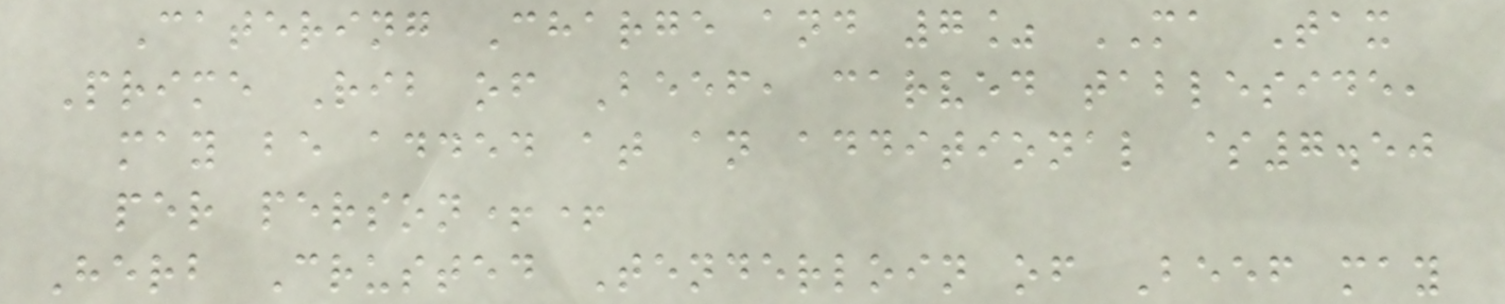Catering Charge and 7% MA Tax
Prime Rib of Beef, carved tableside,
may be added at an additional $7.50
per person++
Herb Crusted Tenderloin of Beef may
